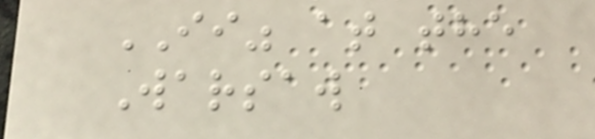II" at the
Warsaw
